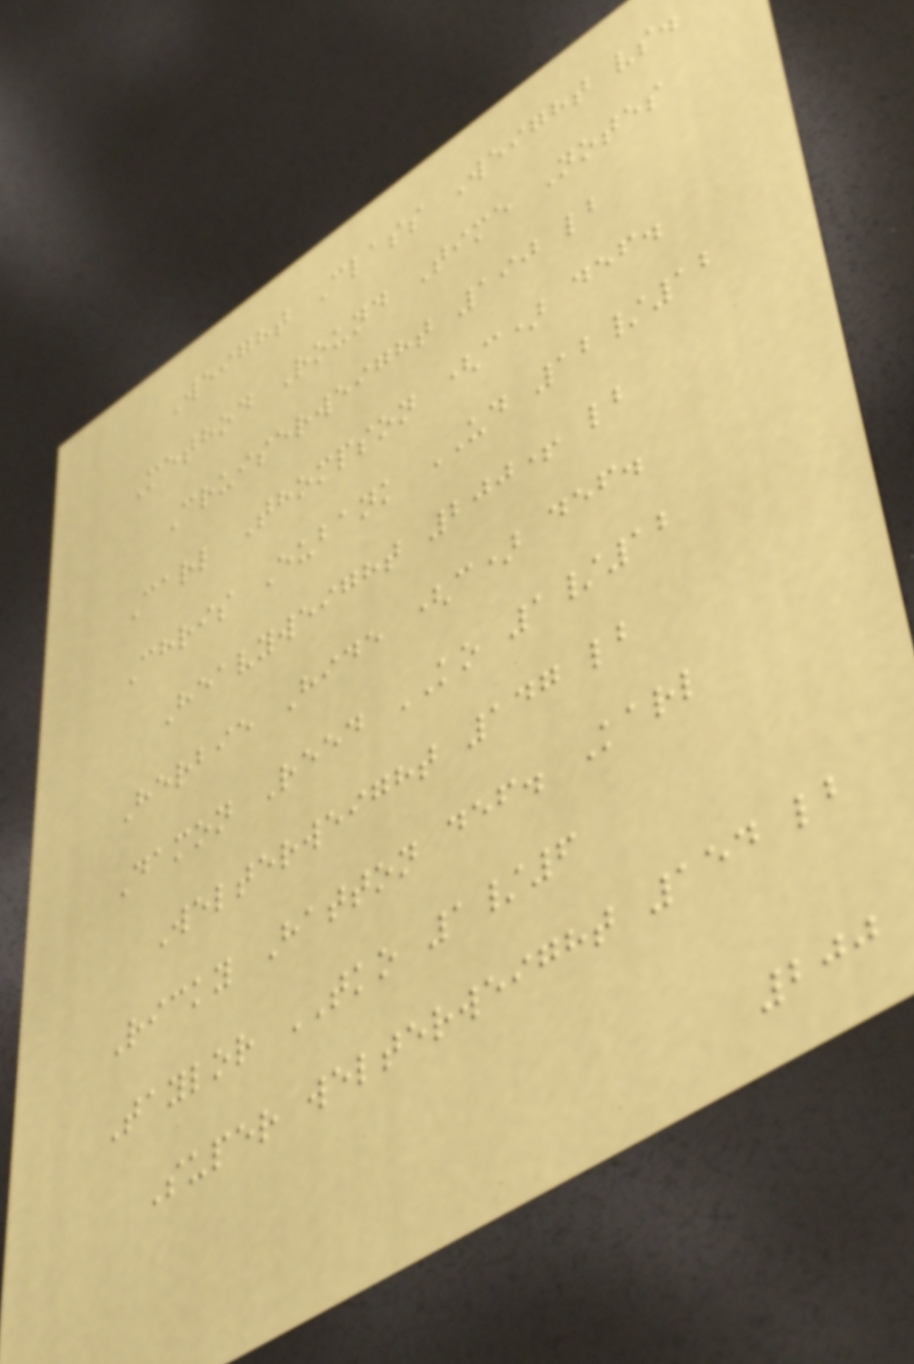Weight Class Weight vs.
Method Round Time Notes
Cruiserweight 190 lb
Carl Thompson (c) def.
Chris Eubank UD 12/12
Heavyweight 200+ lb
Herbie Hide (c) def.
Damon Reed KO 1/12
Welterweight 147 lb
Ricky Hatton def. Karl
Taylor TKO 1/6
Super welterweight 154 lb
200
